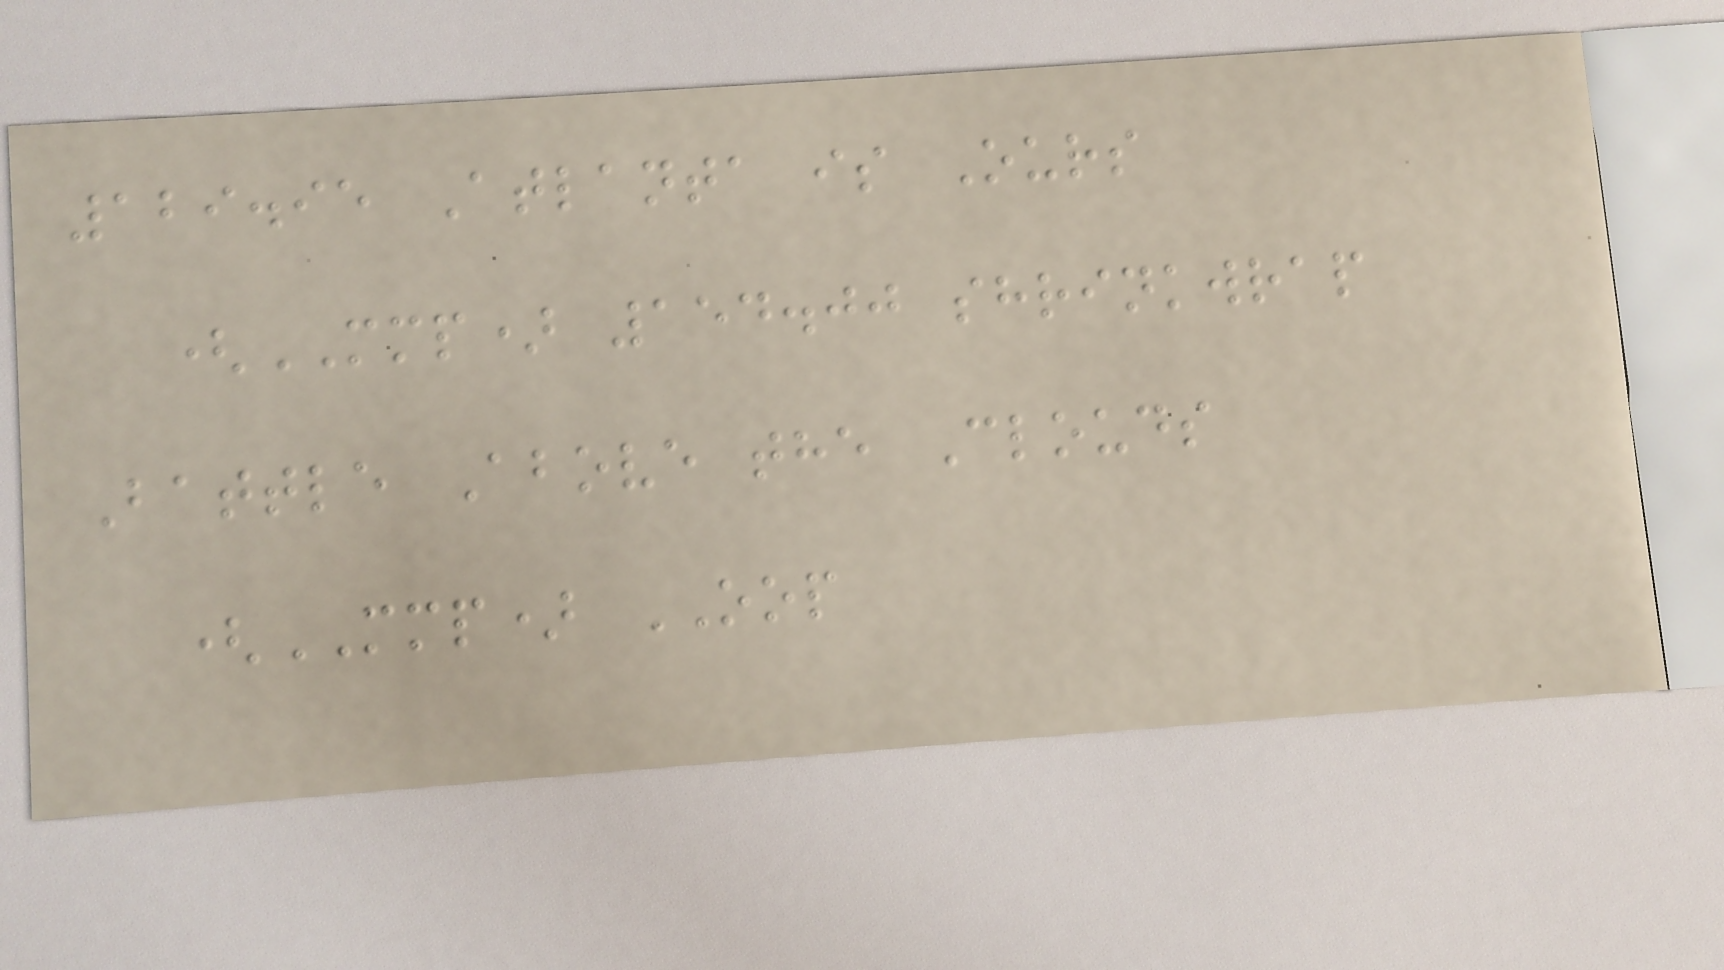129.95 Atlanta is Ours
(MMP) 154.00 shrinkwrap
Battle Above the Clouds
(MMP) OOP
